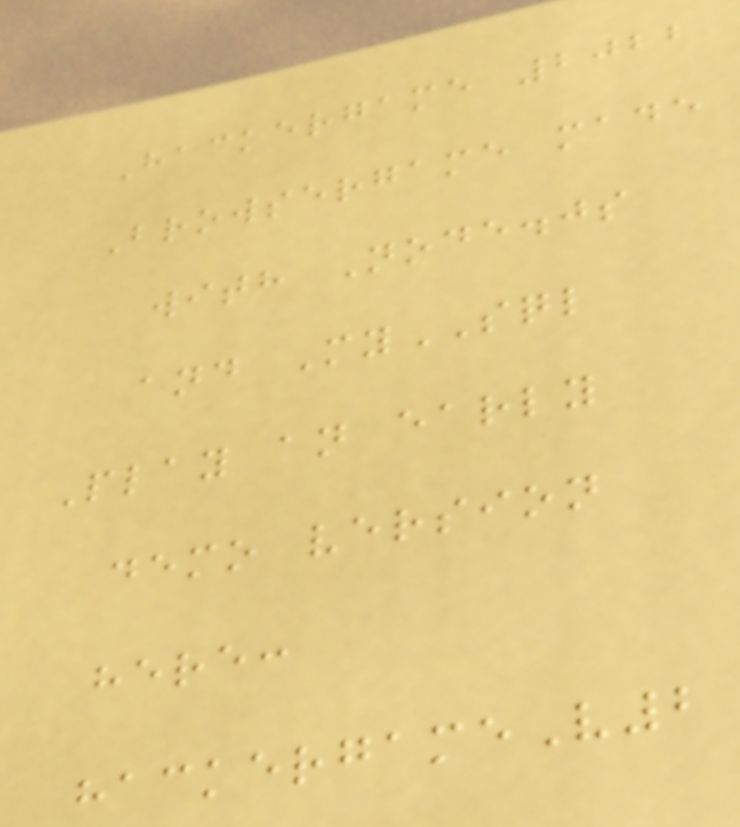Hackergame 2022
Browsergame made
with Node.js
and MySQL
Play an early
demo version
here:
hackergameV2
